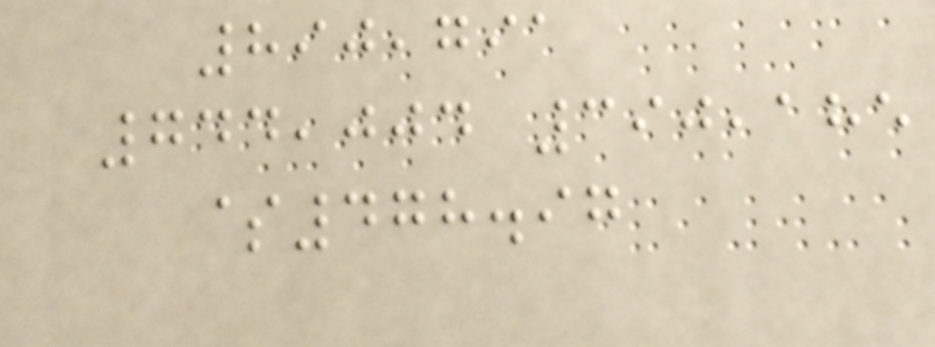890,791
744,004 390,185
$478.97
